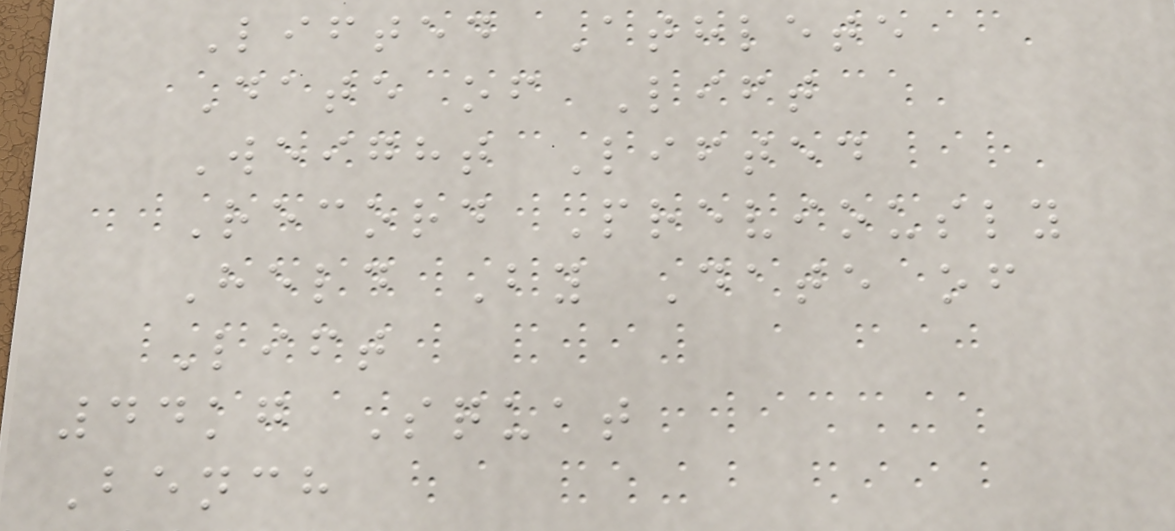Lifted Athlete
Date of Lift
Weight Lifted
Record Previously
Held By Date of
Lift
44kg Squat
Bench
